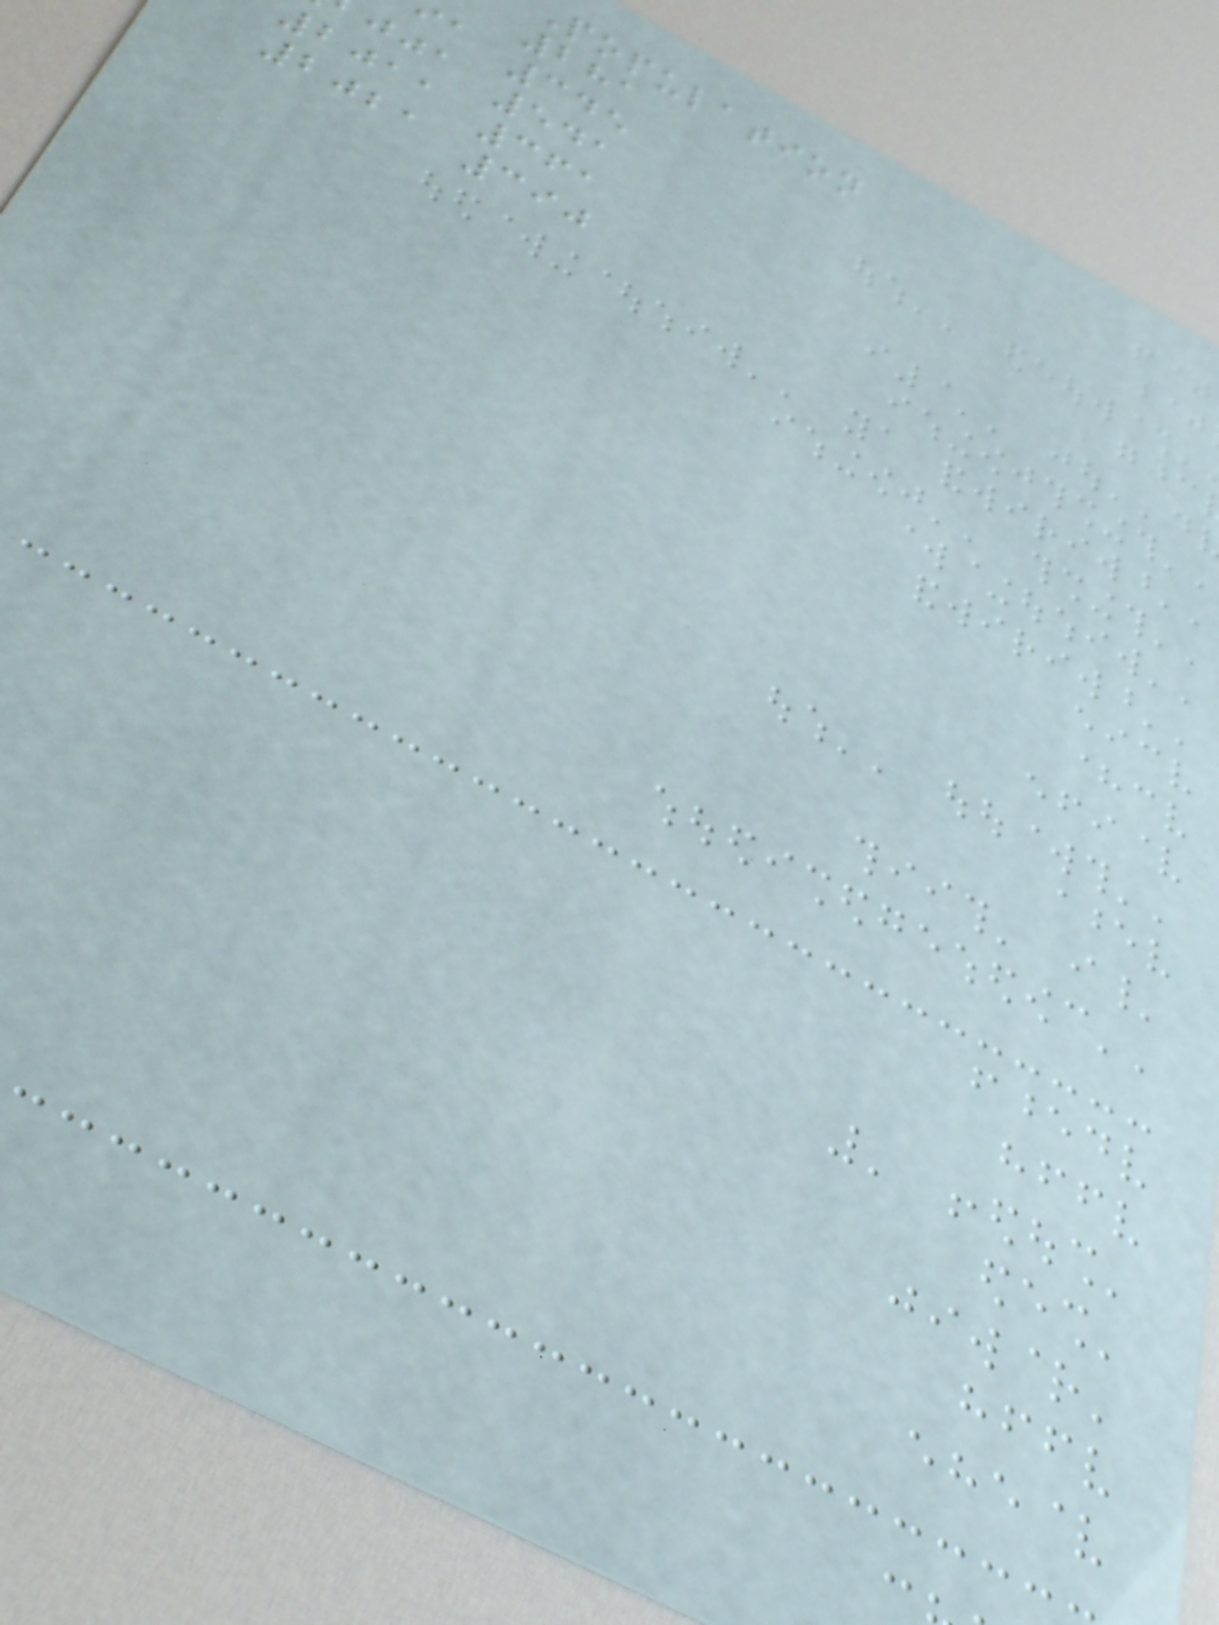population
281
ia 345
jja 541
2011 361
2021 390
